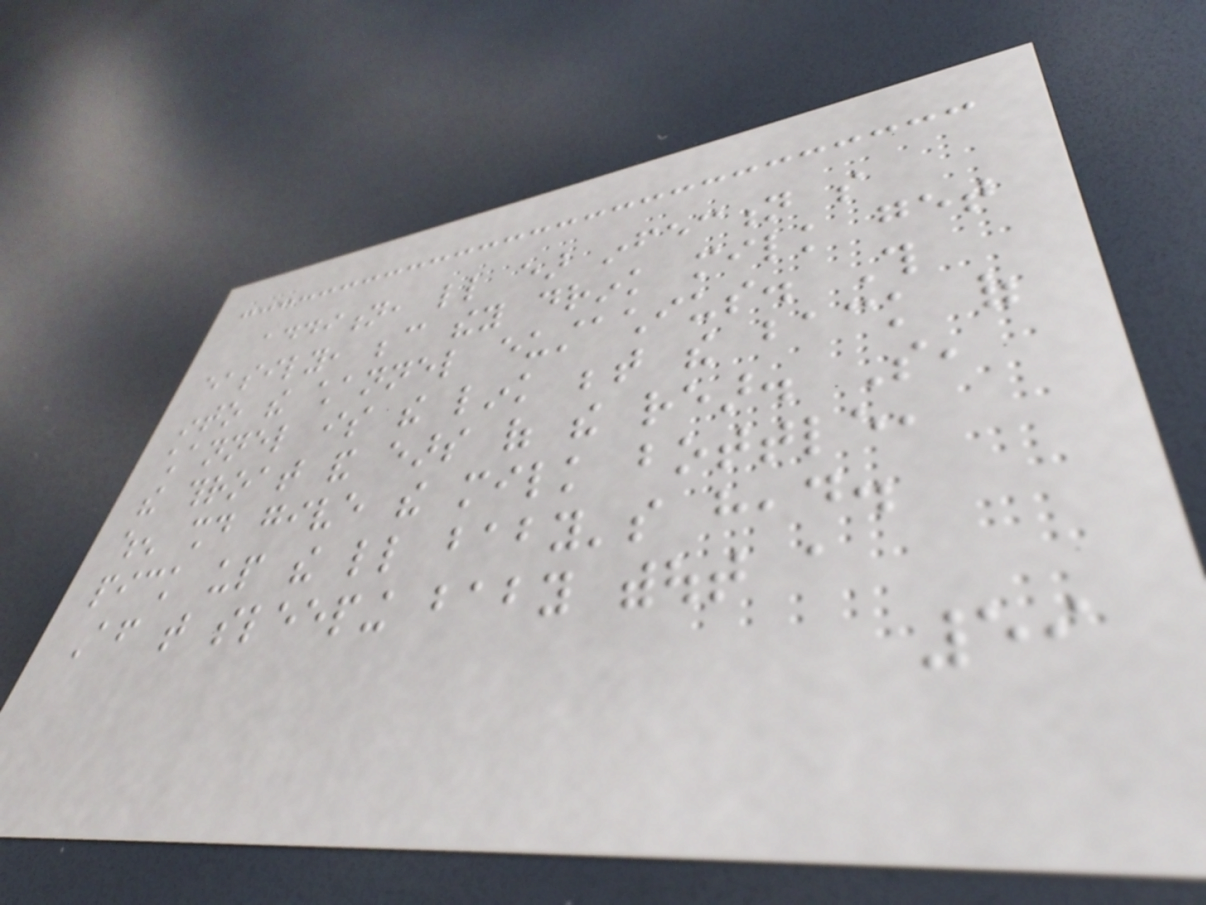addition, little ear infection so
easily, because they drink milk get
into the channel eustachius. This
channel is the link between the back of
the throat and ears of the rear. So,
when should give the milk bottle,
pick up the little baby's head.
After that sleeping baby without a
59
